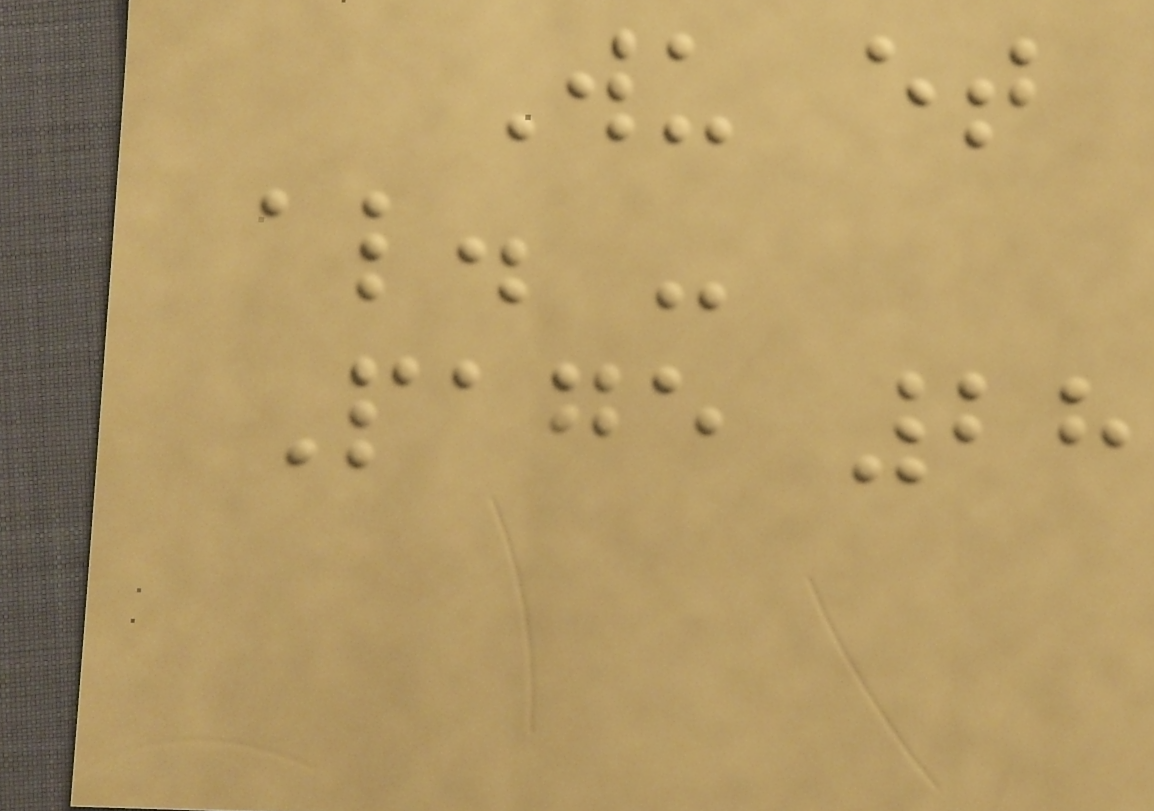Wu et
al. -
Page 28
